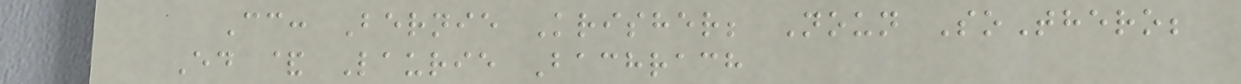Cc: Bernie Krisher; Noun SoThero;
Ed & Laurie Bachrach
